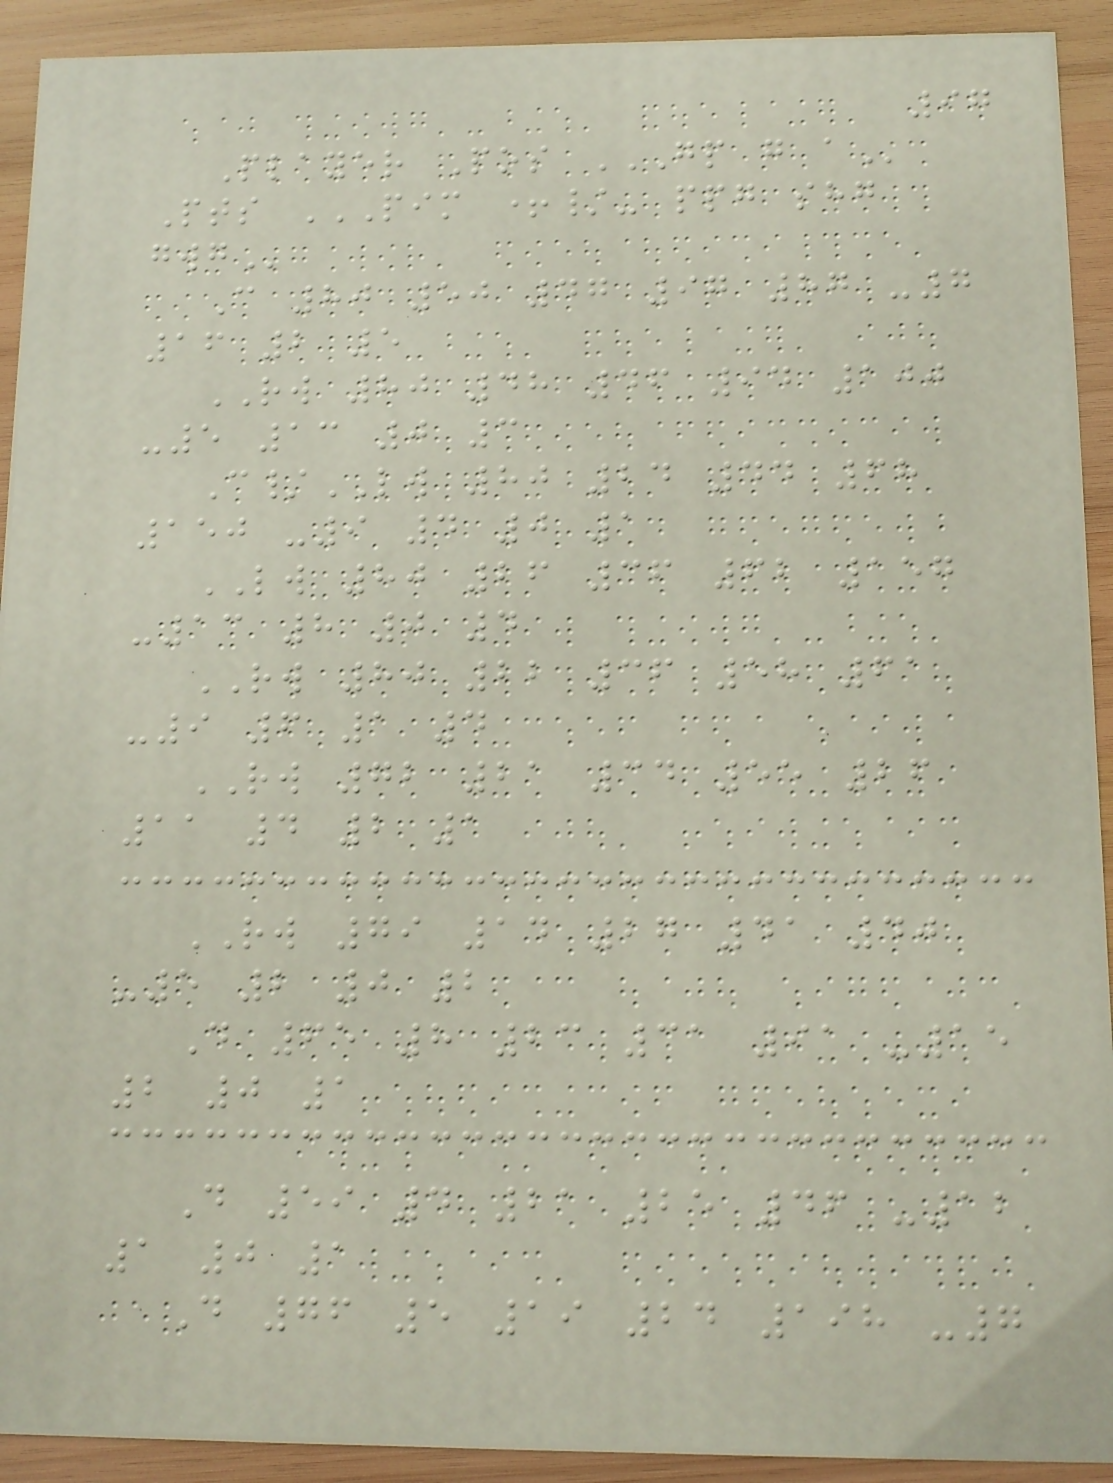97
Player Pos GP G A
Pts PIM +/- PPG SHG
GWG
C 80 50 47 97 87 -7
16 2 5
RW 80 48 46 94 100
-5 13 0 3
C/LW 80 24 44 68
150 -9 4 0 1
LW 80 26 36 62 157
-13 8 0 4
RW 80 22 36 58 61
-9 6 1 4
RW 72 21 34 55 26
11 4 2 1
RW 79 14 27 41 40
-5 2 0 2
D 65 8 23 31 91 -15
2 0 1
D 59 4 21 25 46 -12
1 0 1
D 76 5 19 24 198 -7
